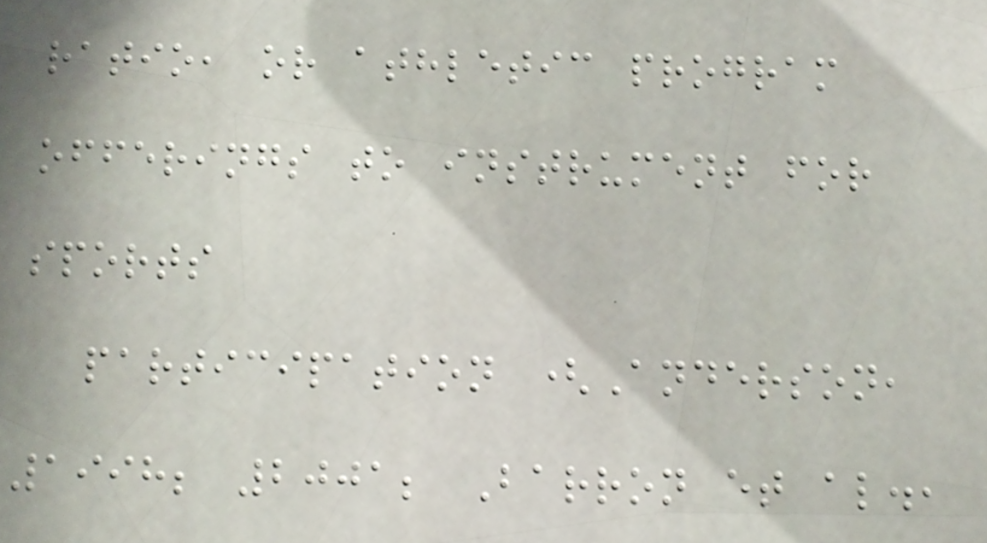ratio, or athletic program
offerings to instrument for
sports
participation (Anderson,
1998; 2001; Barron et al.,
